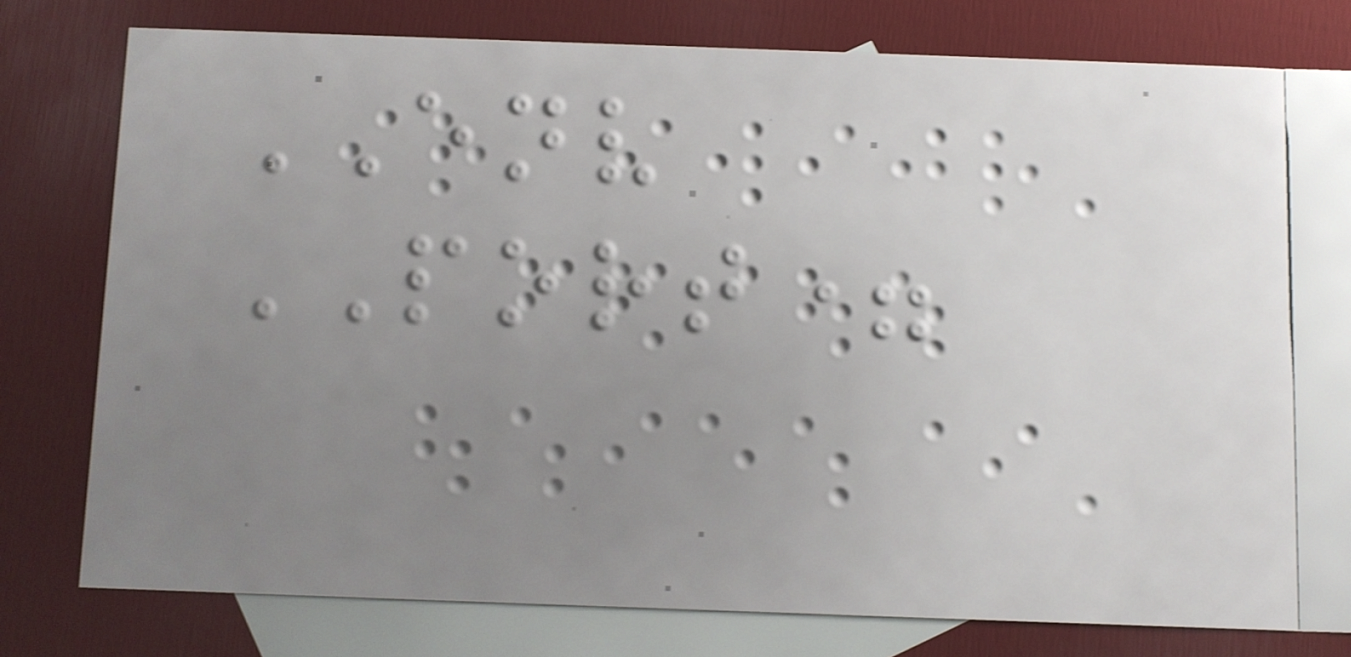ENV
PORT=
